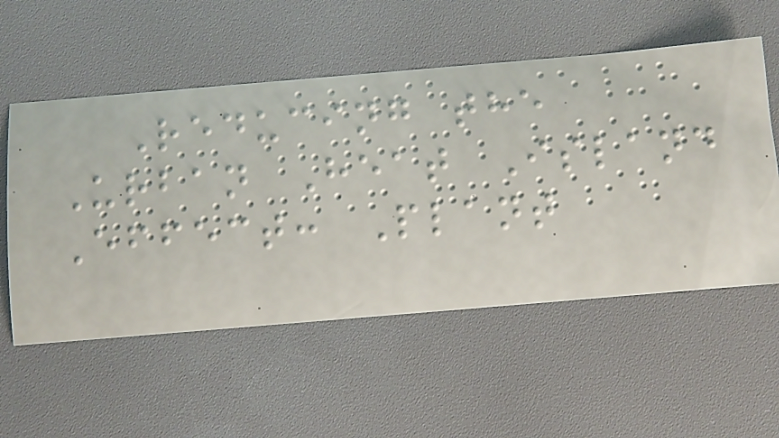Reducing the
Urban Heat Island
Effect: Plant
